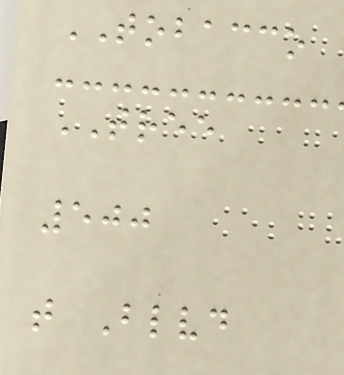TOBACCO
TREE
500
t Blvd
